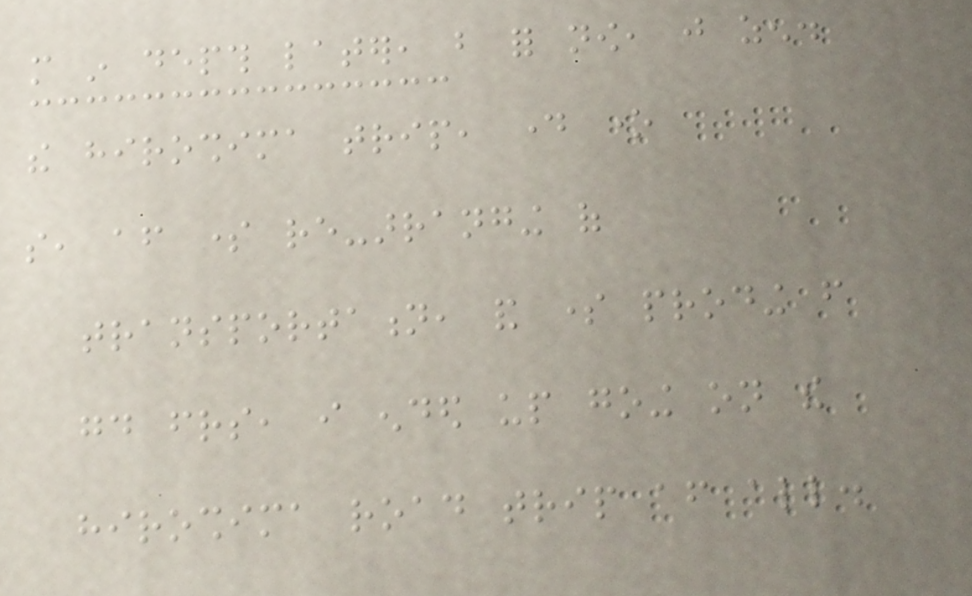more in depth later, but for now, just zen.
the hiroshima trip, day one
so, after some re-arranging of
transportation, and some proding from
good friends, i ended up going on the
hiroshima road trip after all.
